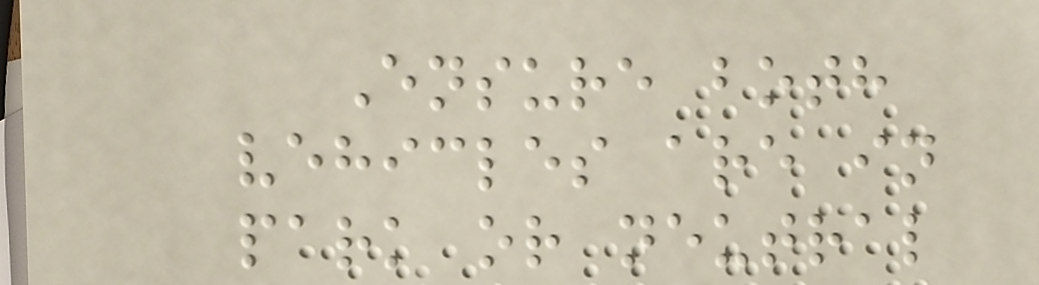Ensure both
vehicles are in
park or neutral
